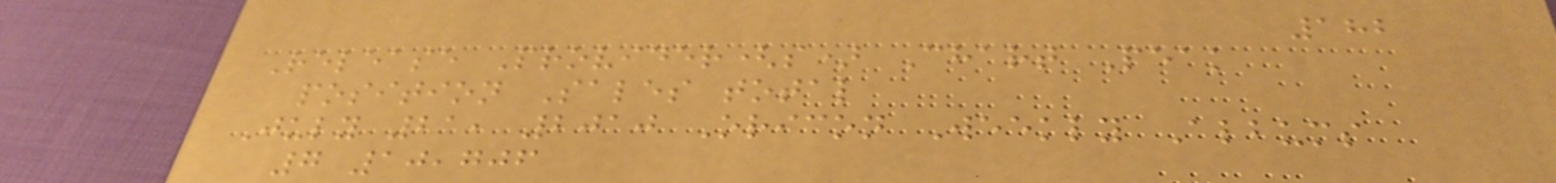182
Release Provider(s) Chart Peak
position Sales total
July 21, 2010 Oricon Weekly Albums
7 10,706
